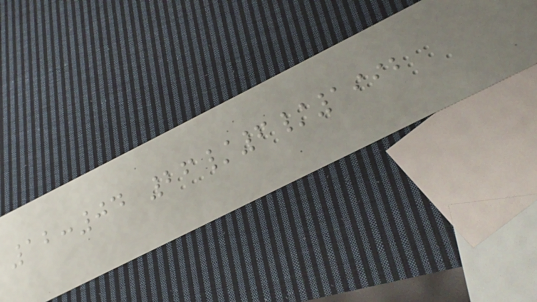12:04 26/6/1992
